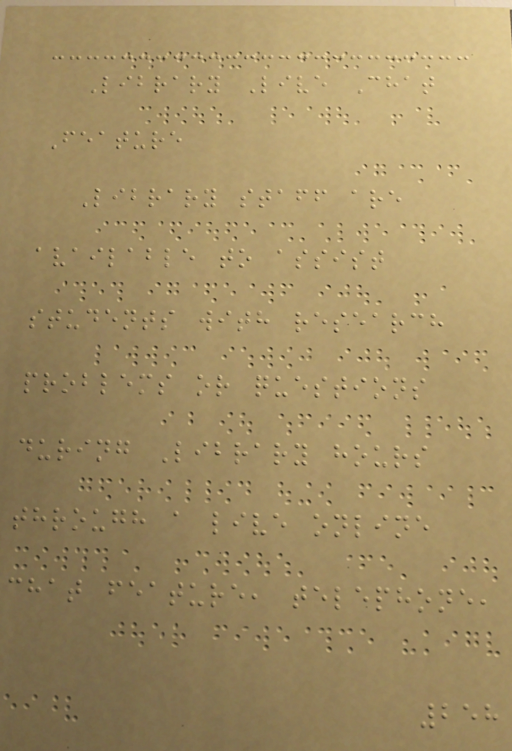Library Live Chat
Feature
Library staff are
available to assist
students with research
problems or questions
during Library hours
through a live online
chat feature, telephone,
258
